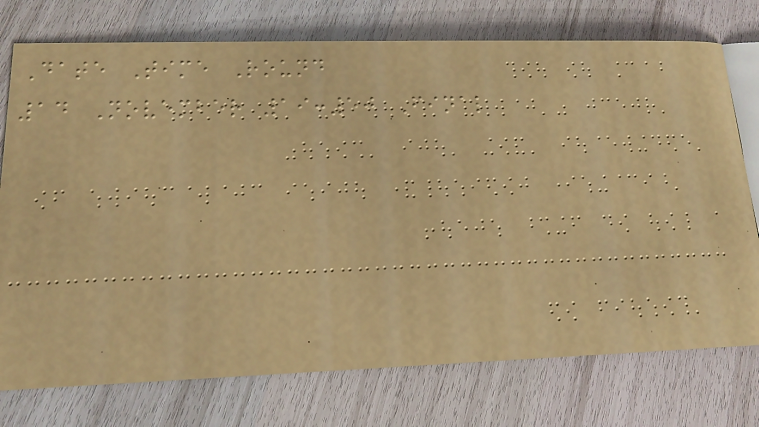Date Time Round
14 November 19:50 Final
